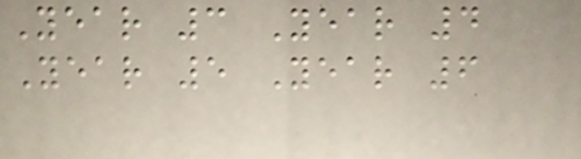Year 3 Year 4
Year 5 Year 6
